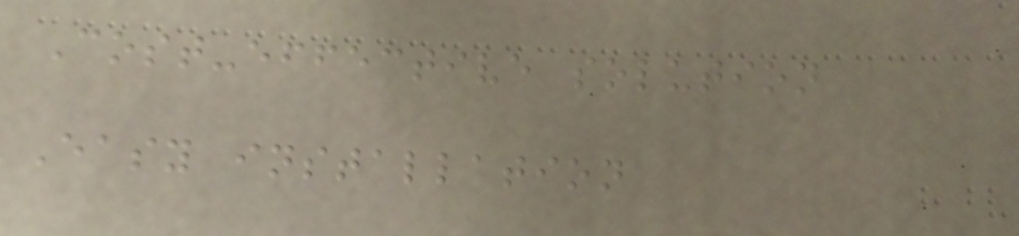Cost-effective solution
Easy installation
